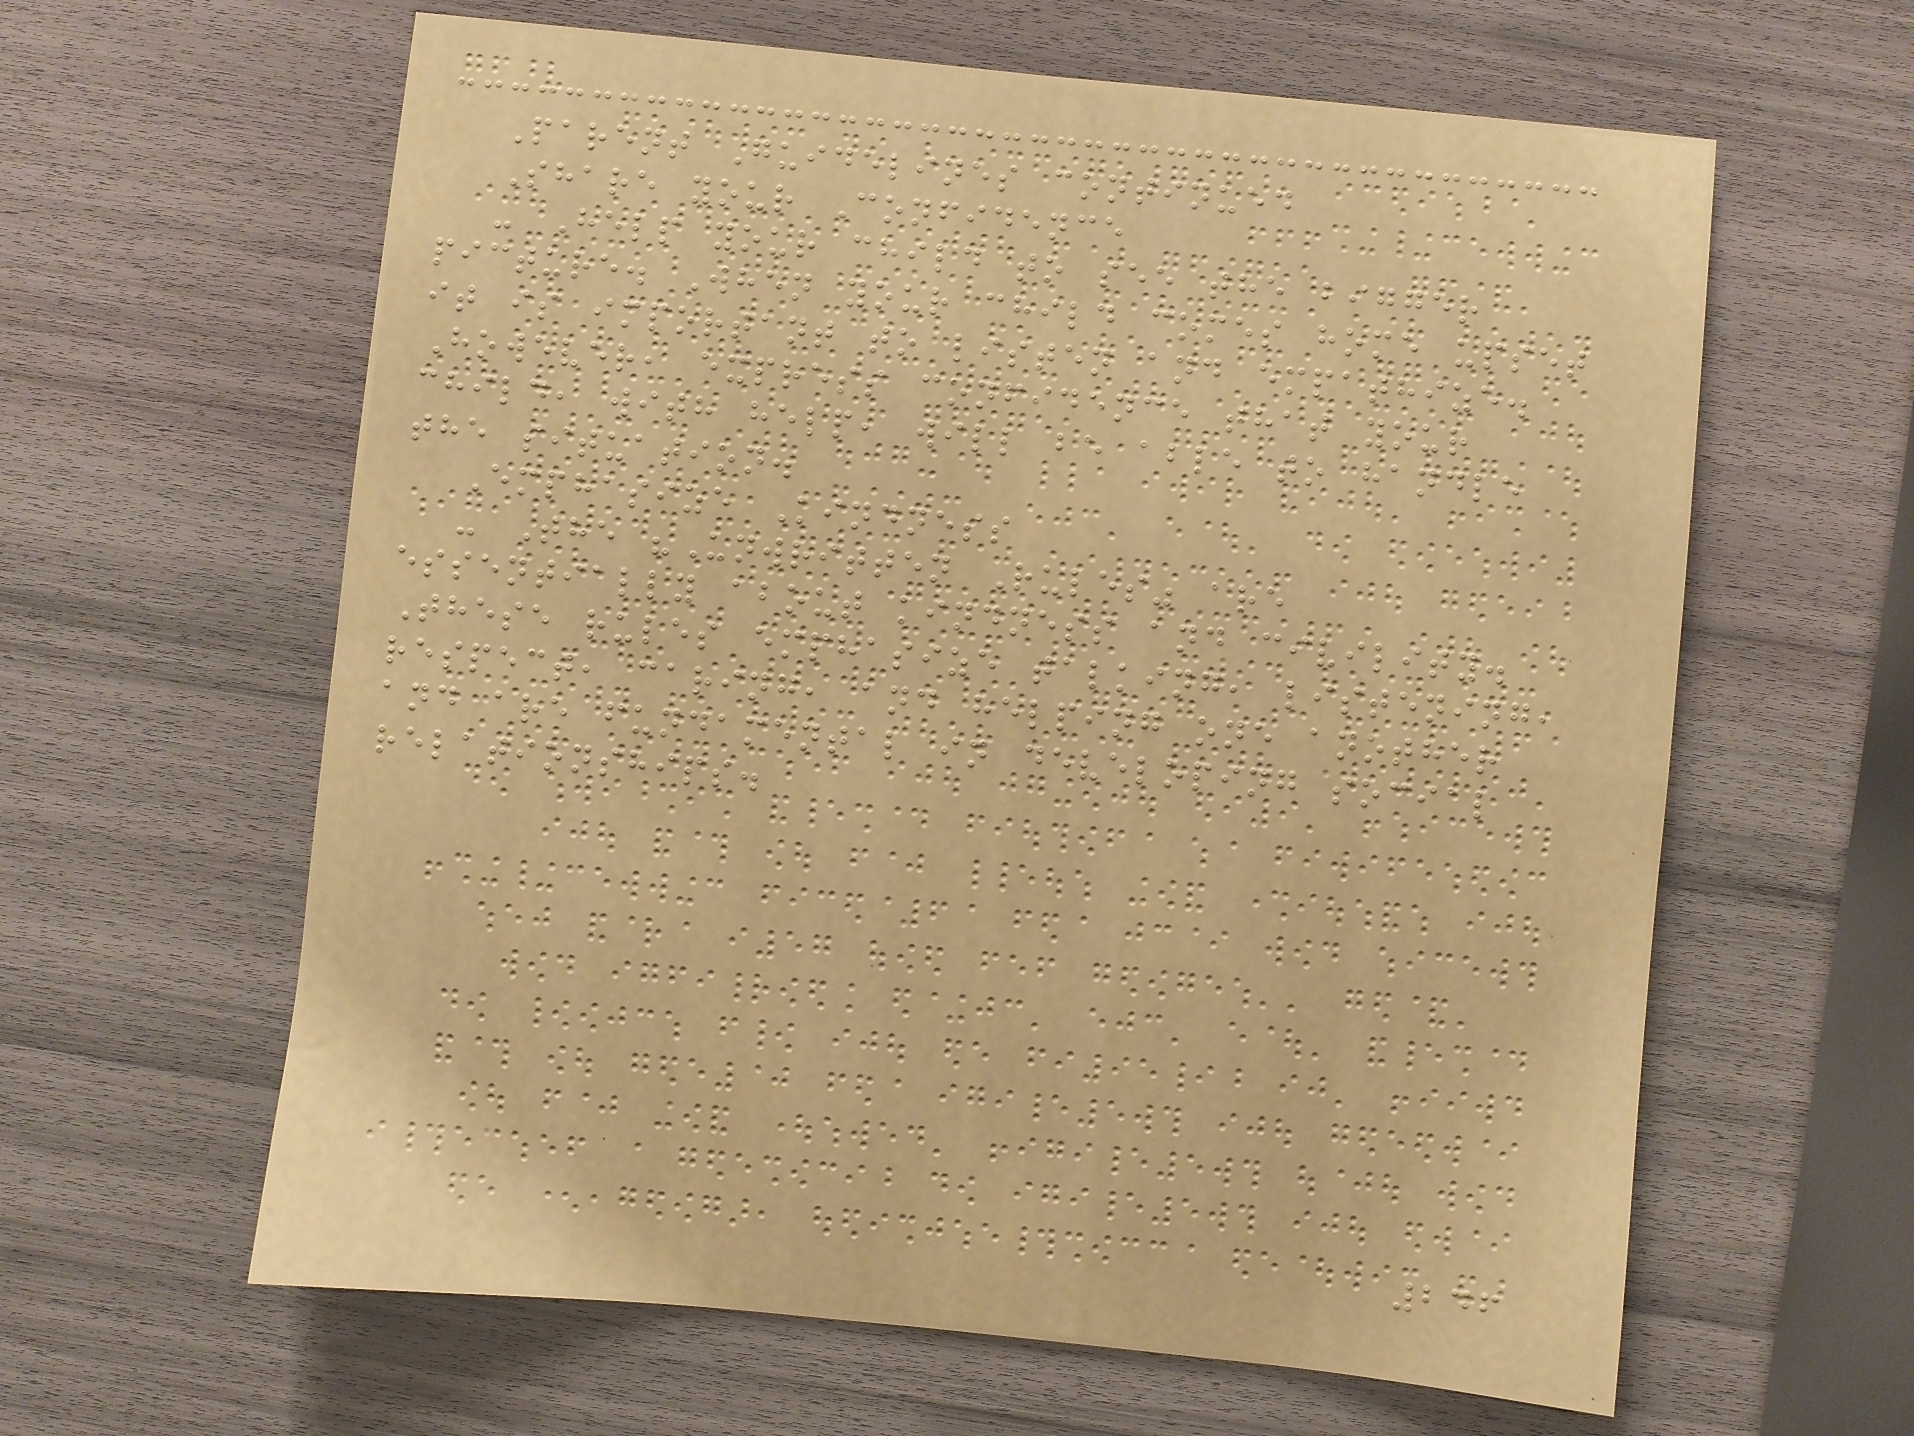Parent Guidelines continued
Share your Confidence
- Help your child to see the bigger
picture. When your child comes home upset
it is important to listen and empathize.
However, express confidence that your
child, with help, will be able to handle
the situation.
Emphasize Kindness
- The "Unwritten Rules" are
essentially about kindness and civility.
These rules emphasize talking, listening,
respect, caring, and helping one another
and are fundamental in developing social
relationships.
246
